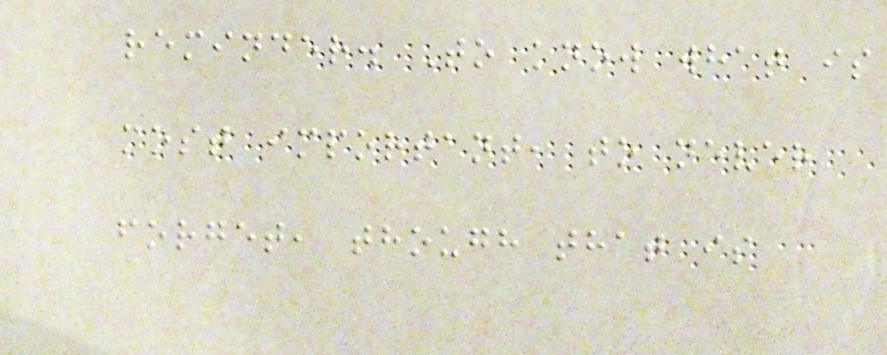reminder. To know what is
most important, to never
forget, though that is
